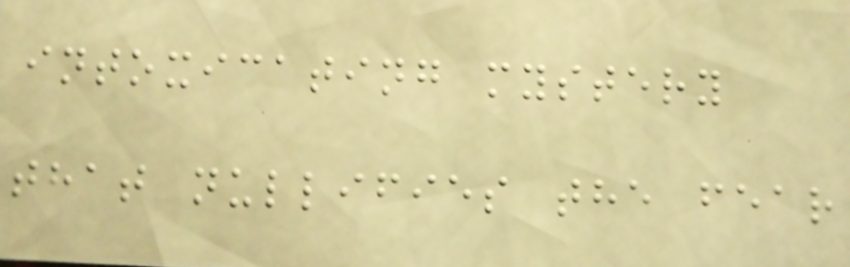intoxicating mystery
that nullifies the fear
